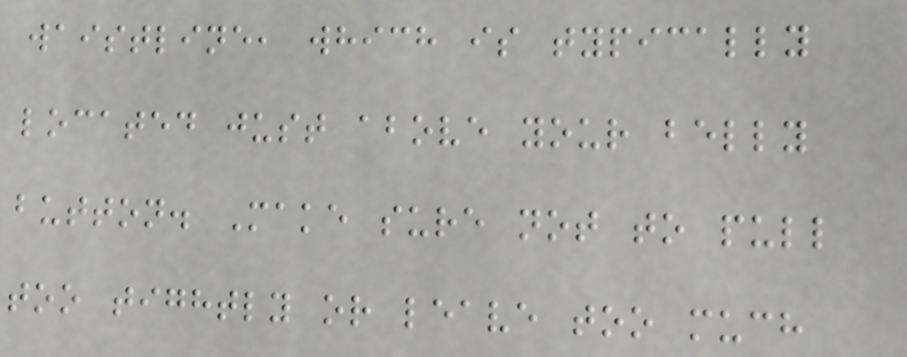waistline, which is typically
located just above your belly
button. Make sure not to pull
too tightly or leave too much
